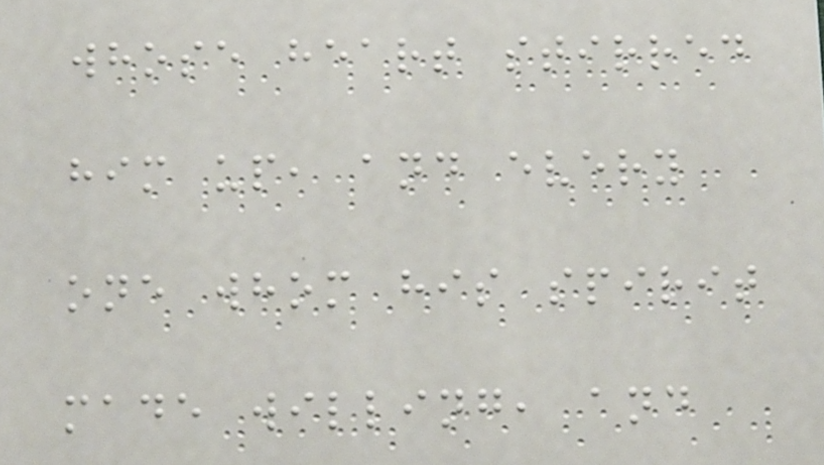whose heart stirred
him up, and every
one whom his spirit
made willing, and
